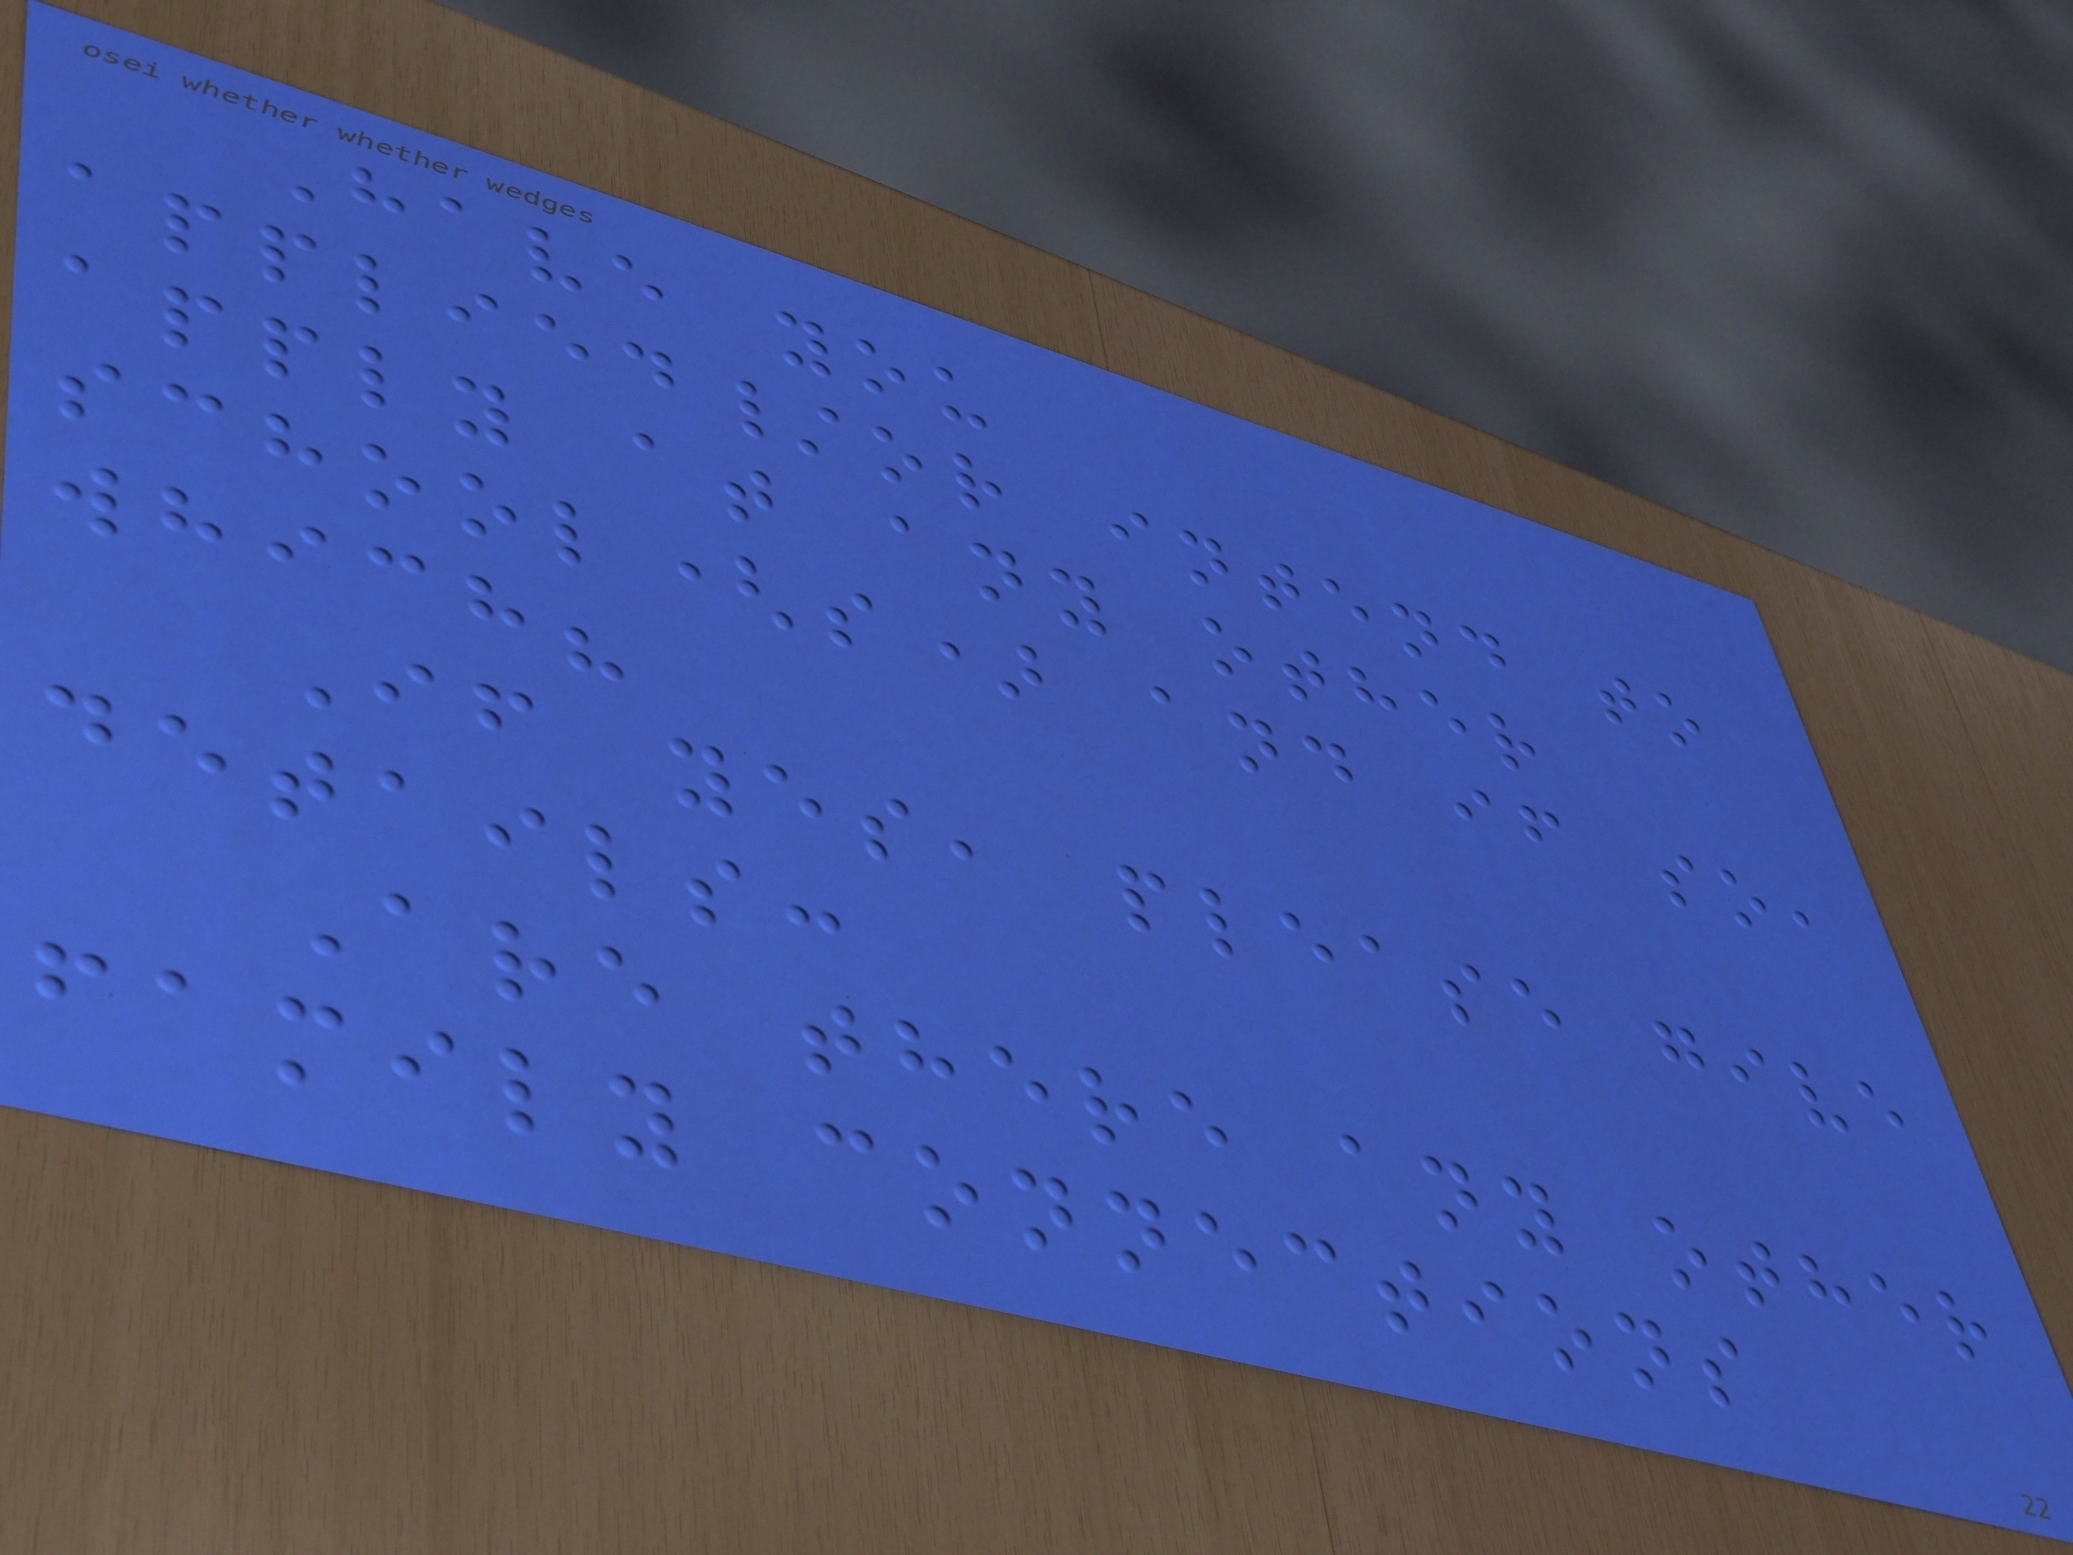Have you
applied/or intend to
apply at any other
school(s) and if so,
which?
If yes, please give
details:
Are there any other
family connections
